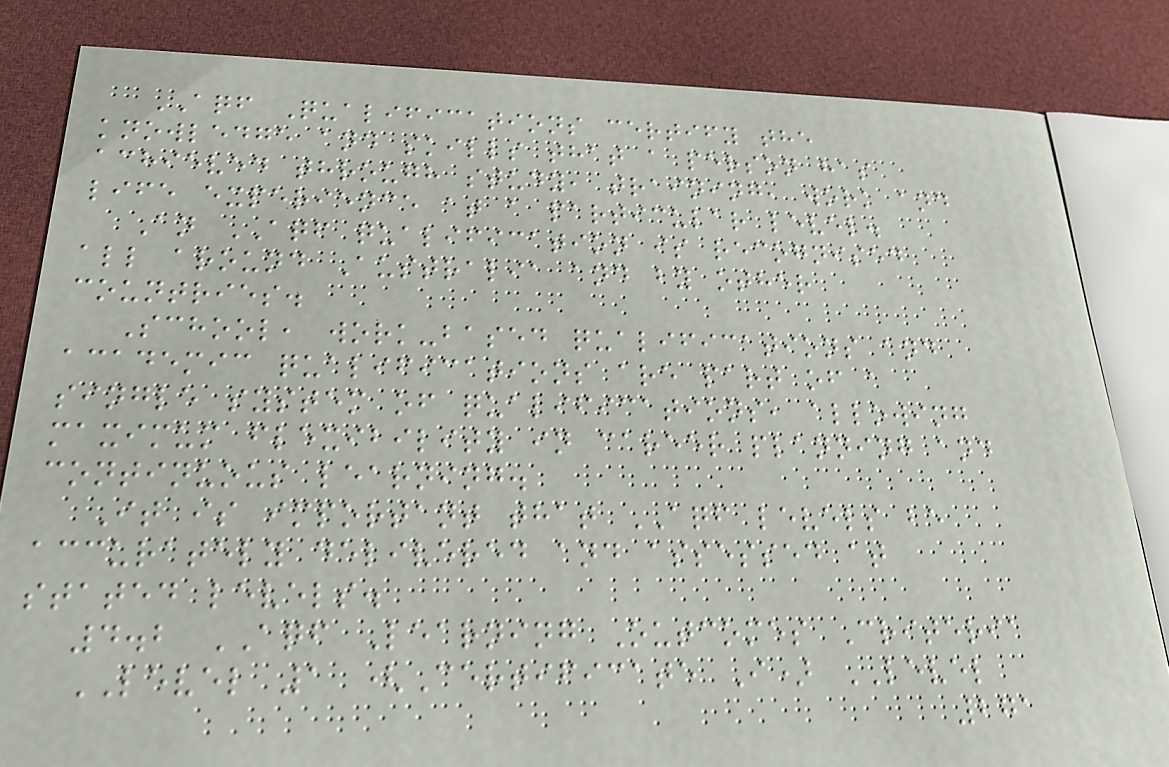AQF Qualifications certify the
knowledge and skills that a person has
achieved through study, training, work and
life experience at a particular level.
An AQF qualification is recognised
all around Australia and by other
countries.
School, work-based qualifications and
academic qualifications are part of a
single system of qualifications, allowing
maximum flexibility in career planning and
continuous learning.
It is important that AQF levels be
accurately delivered and assessed at
stated levels.
4.2 AQF Learning Outcomes Criteria
LEVEL 1 (Certificate I) LEVEL
271
